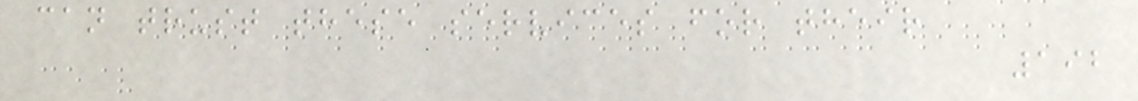can trust these services for their
192
